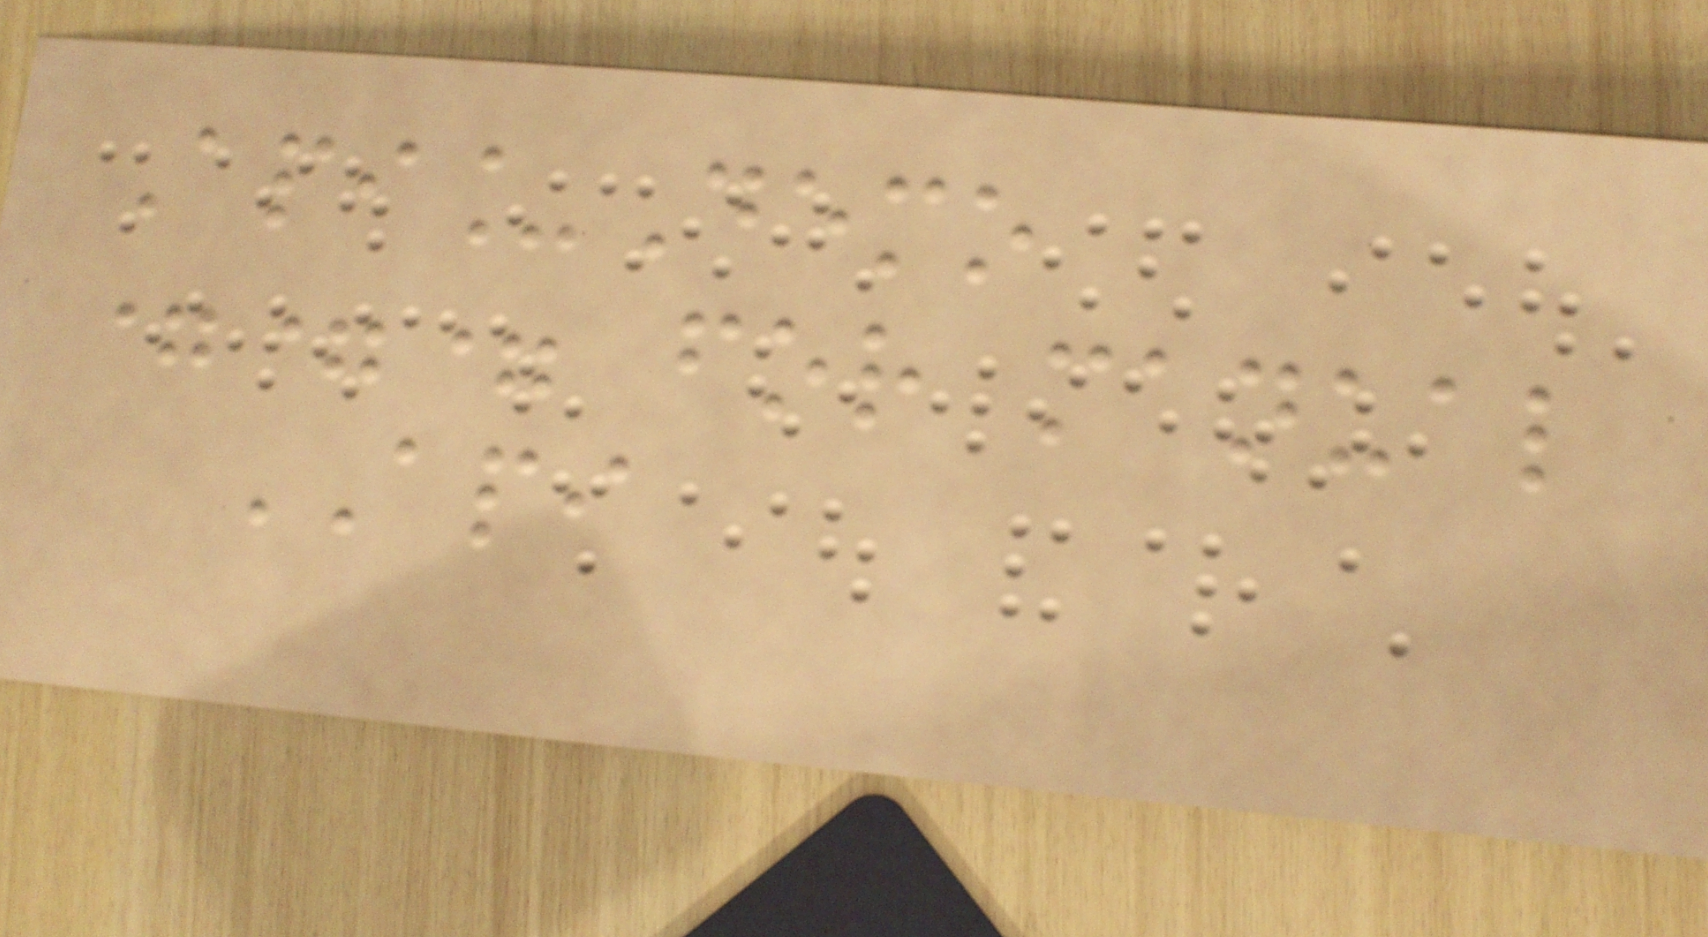Api_Demo
=== for manual
API
